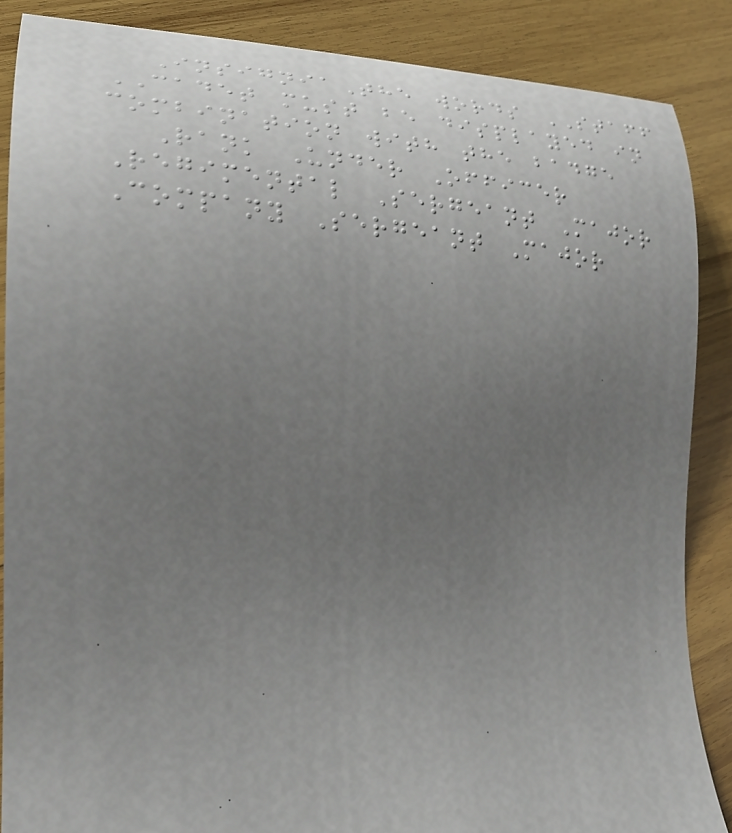InsigniaThe words STAFF
CADET must be displayed in
combination with the badge
Rank Under Officer
Regimental Sergeant Major
Company Sergeant Major
